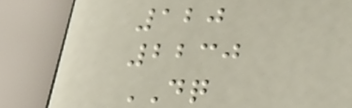120
2230
DQ
